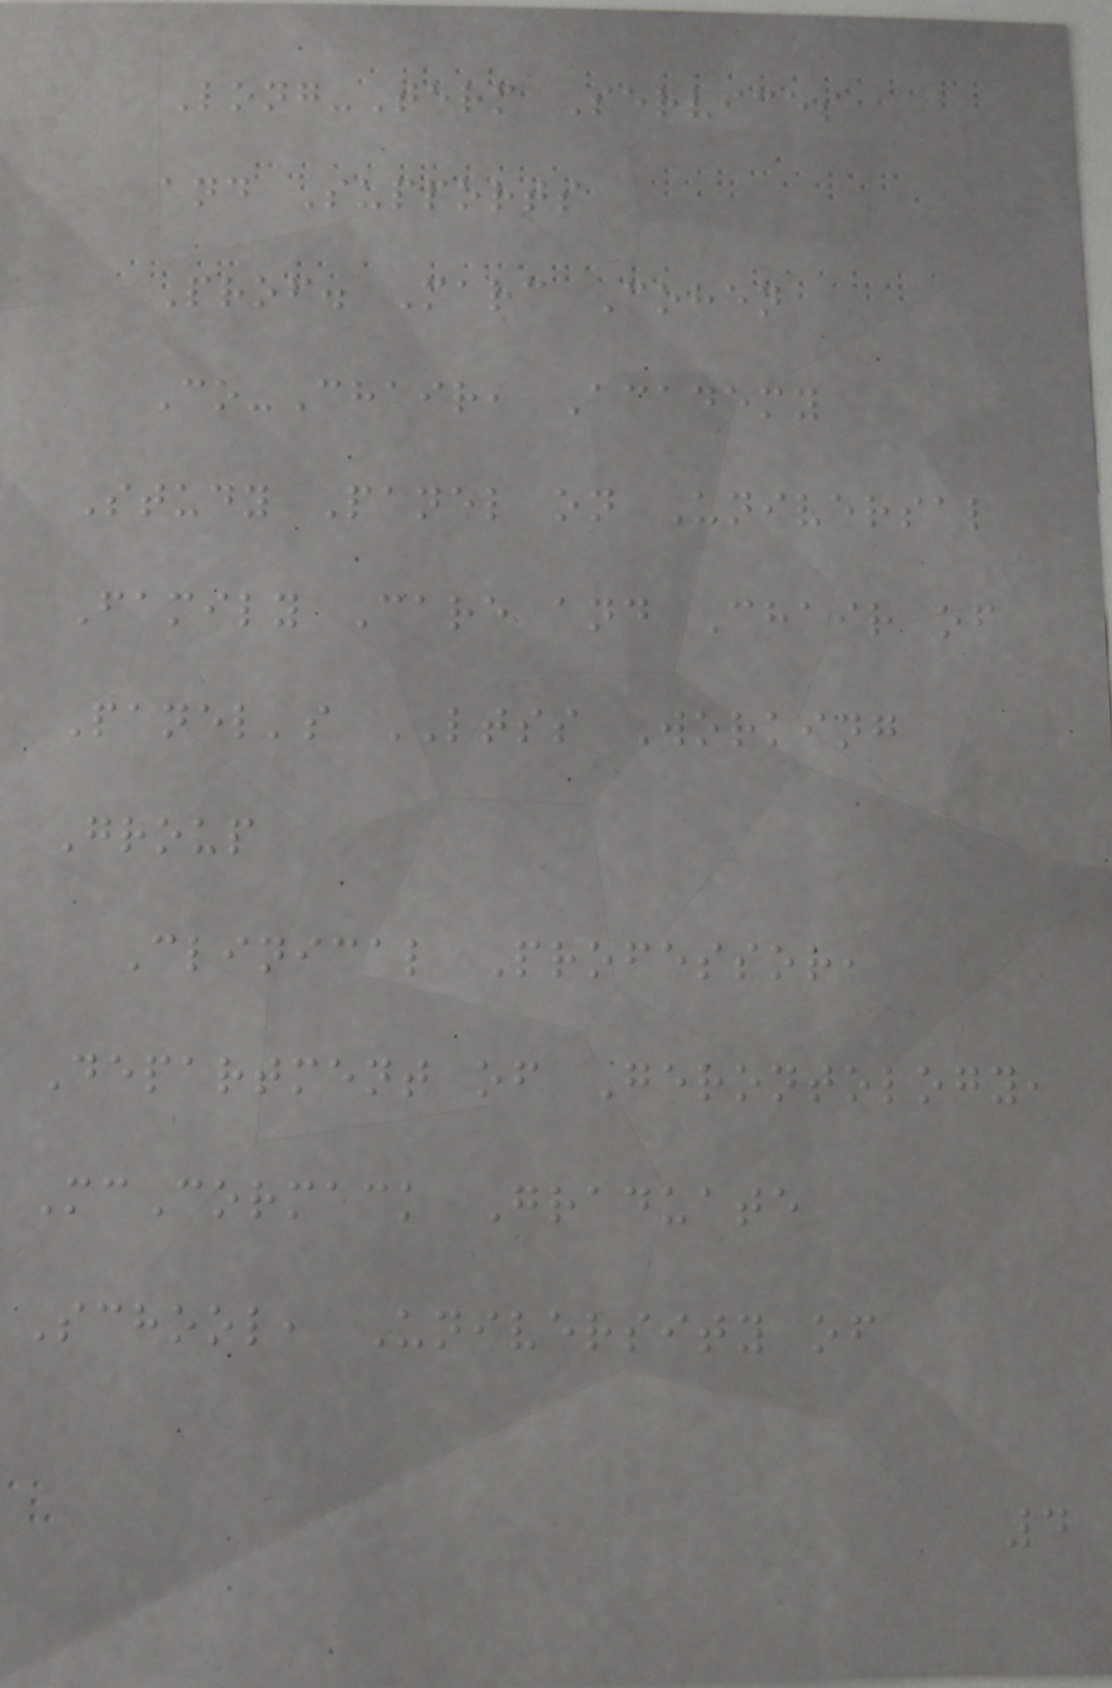Long-Term Services
and Supports
Prof. Marc Cohen
Co-Chair, Academy
Study Panel on Universal
Family Care and Chair of
Panel's LTSS Working
Group
Clinical Professor,
Department of Gerontology,
McCormack Graduate
School, University of
4
